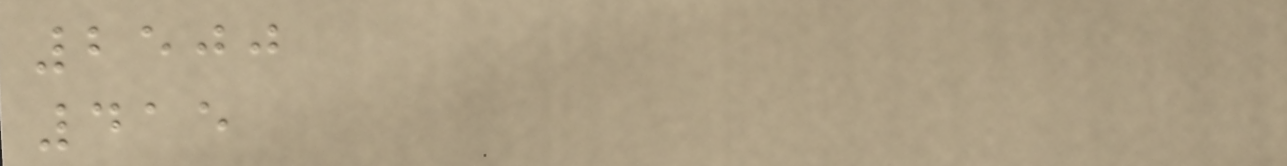2500
415
